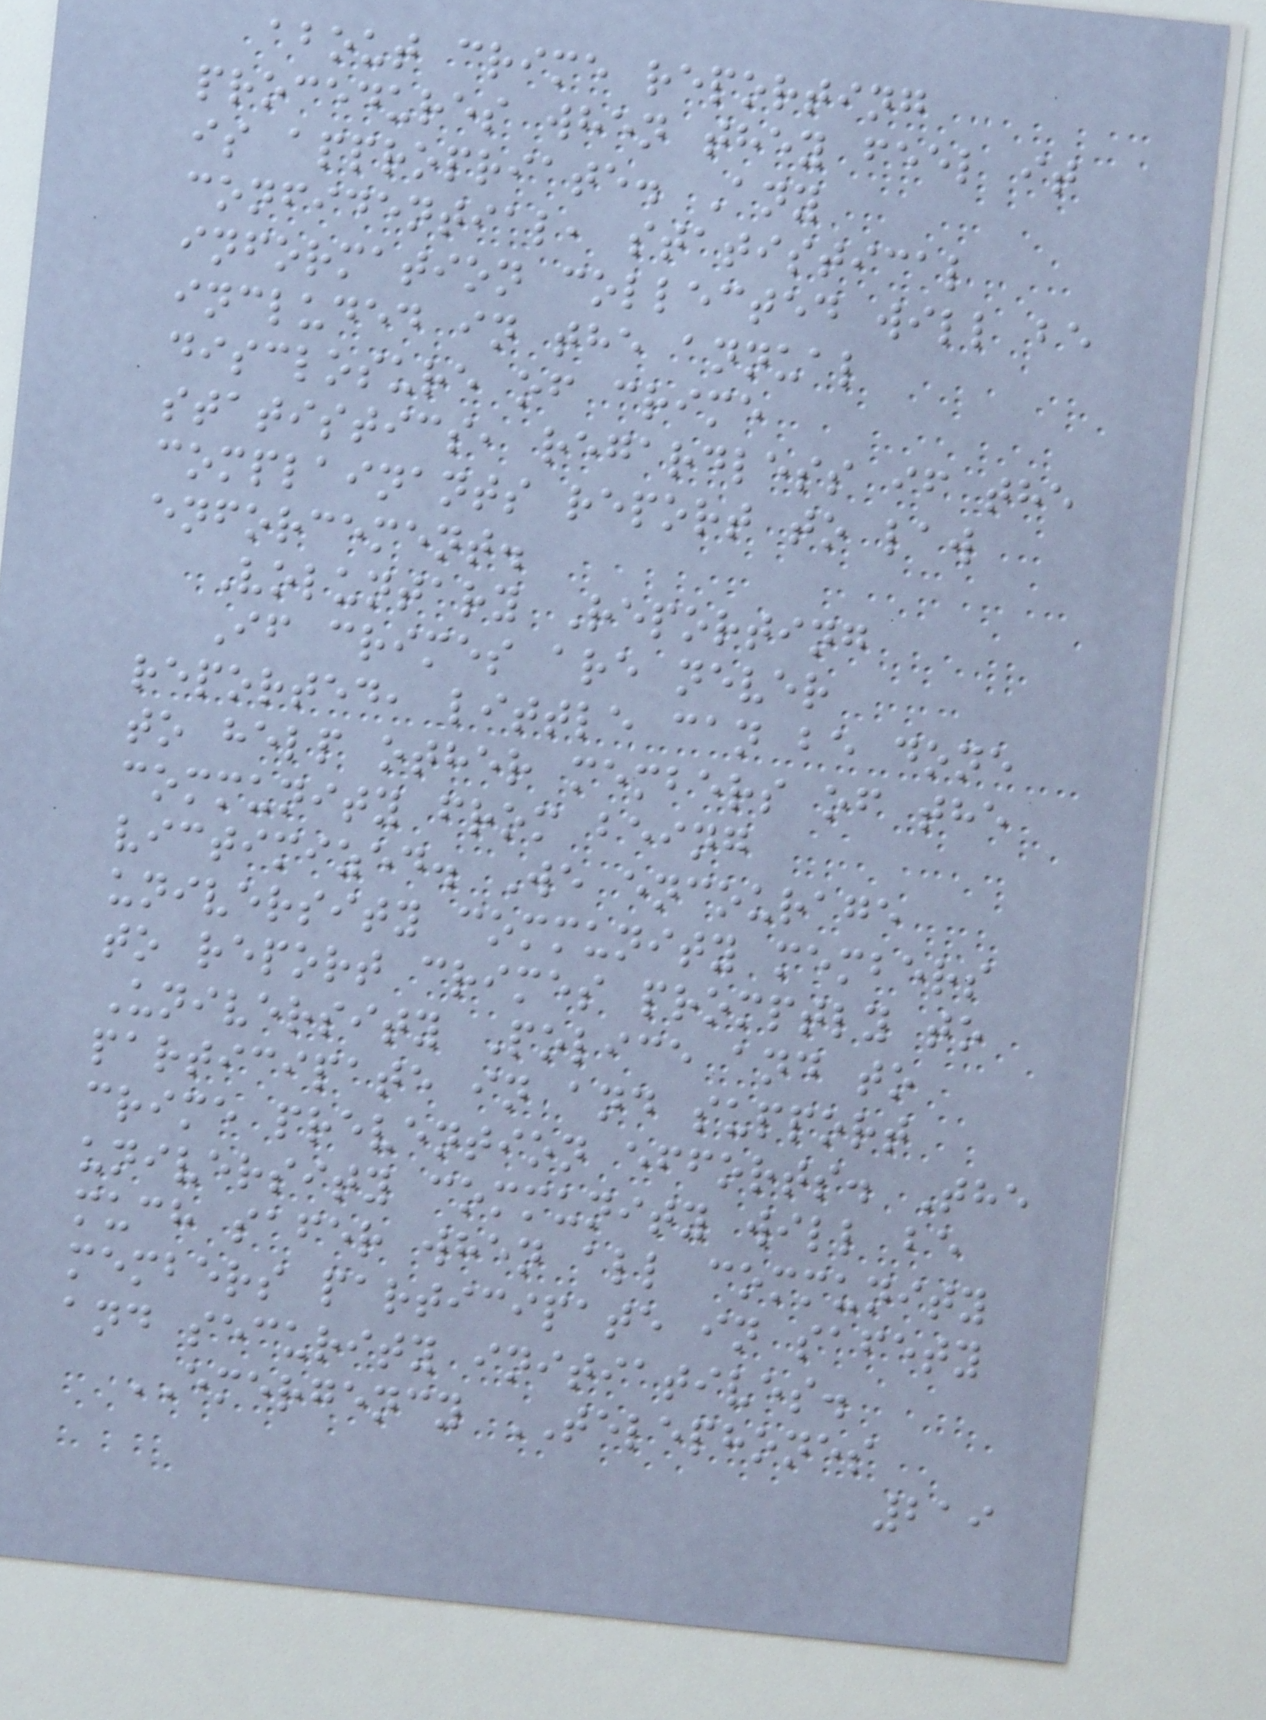about crime reporting
procedures when they feel it
is appropriate. Any
confidential, statistical
information collected will be
included in the annual
disclosure of crime
statistics, regardless if the
complainants report to law
enforcement.
Voluntary Reporting
If crimes are never
reported, little can be done
to help other members of the
community from being
victimized. We encourage
university community members
to report crimes promptly to
University Police and to
participate in and support
crime prevention efforts. The
university community will be
much safer when all community
members participate in safety
and security initiatives.
EMERGENCY TELEPHONES
219
